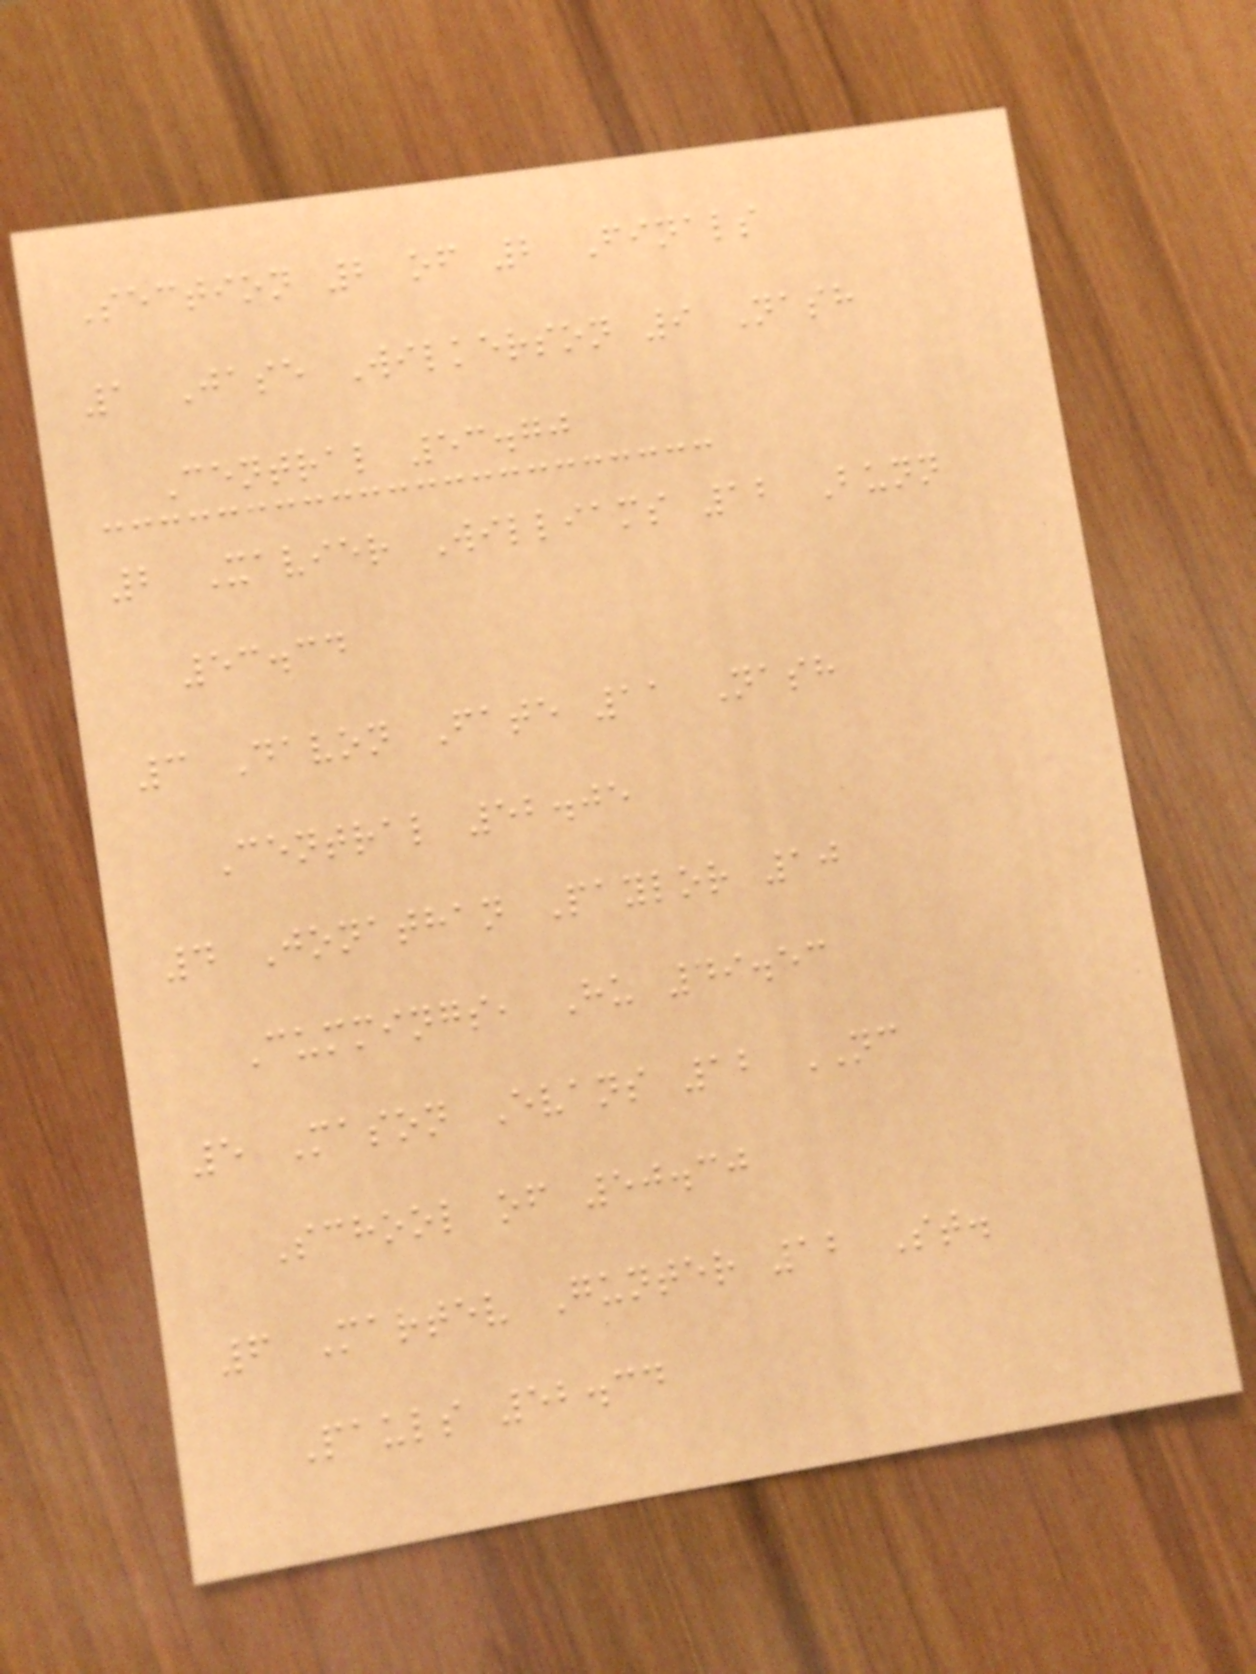Section 2 of 2 Finals
1 Jase Wilkerson 9 Nash
Central 53.70
2 Xavier Williams 12 Bunn
53.34
3 Davon Fate 11 Nash
Central 52.05
4 Jonathan Paylor 10
Cummings, Hu 49.53
5 Mason Evans 12 NC
School of 50.30
6 Martev Gunter 12 St.
Pauls 52.34
